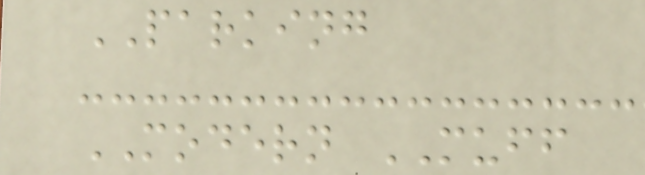PARKING
MODERN MUFF
